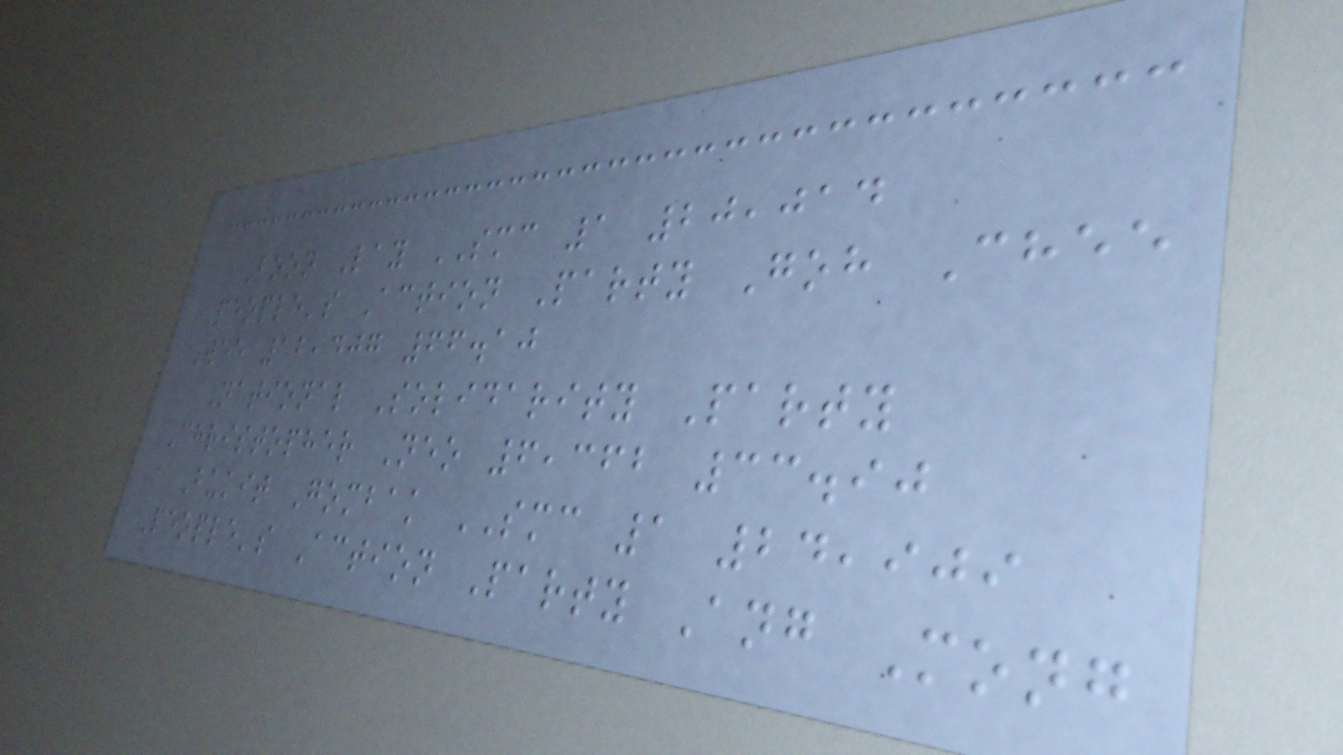Boon Lay SMC 1 20,014
People's Action Party Goh Chee
Wee 12,407 66.10
National Solidarity Party
Christopher Neo 6,362 33.90
Bukit Gombak SMC 1 24,909
People's Action Party Ang Mong
